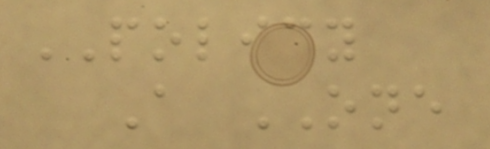POLICY
A ONE
